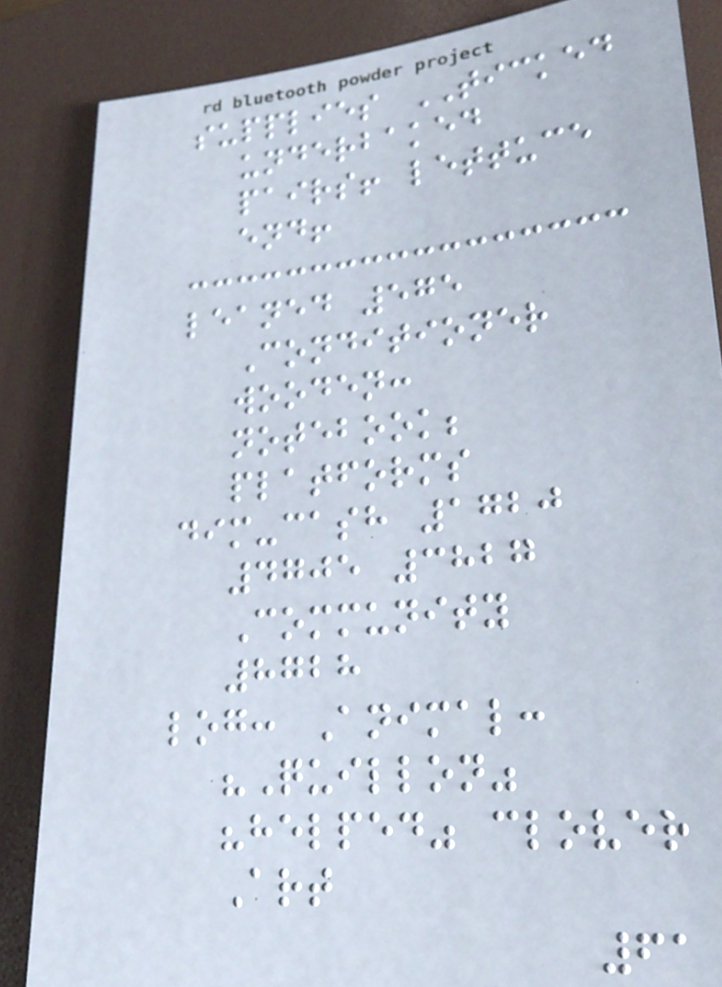supplies TICKED
underbaked
pairs! lettuce
end!
leaned 575
Conditioner
wooden:
notebook;
platforms
dim-cash 1720
4705 3827
Community
8728
log: Animal:
"Quillon"
"helped" clover
Art
61
